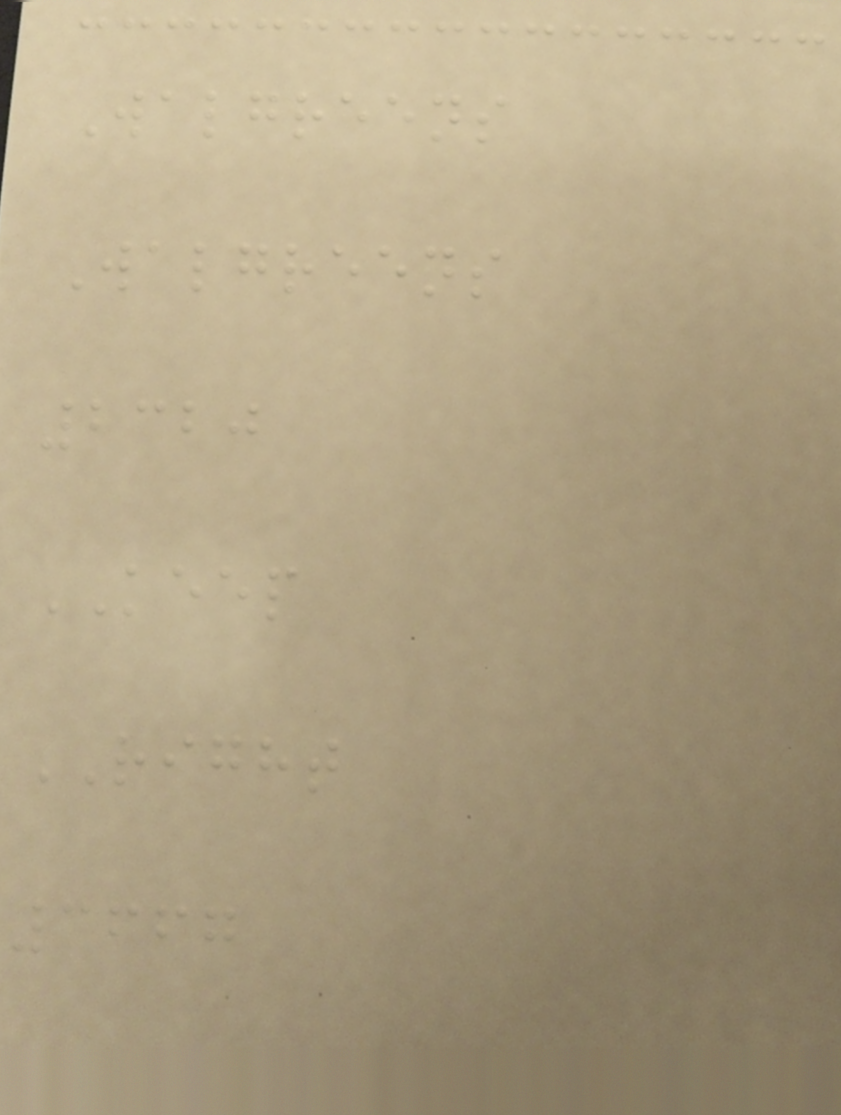Walgreens
Walgreens
2320
KEEP
RIGHT
3667
